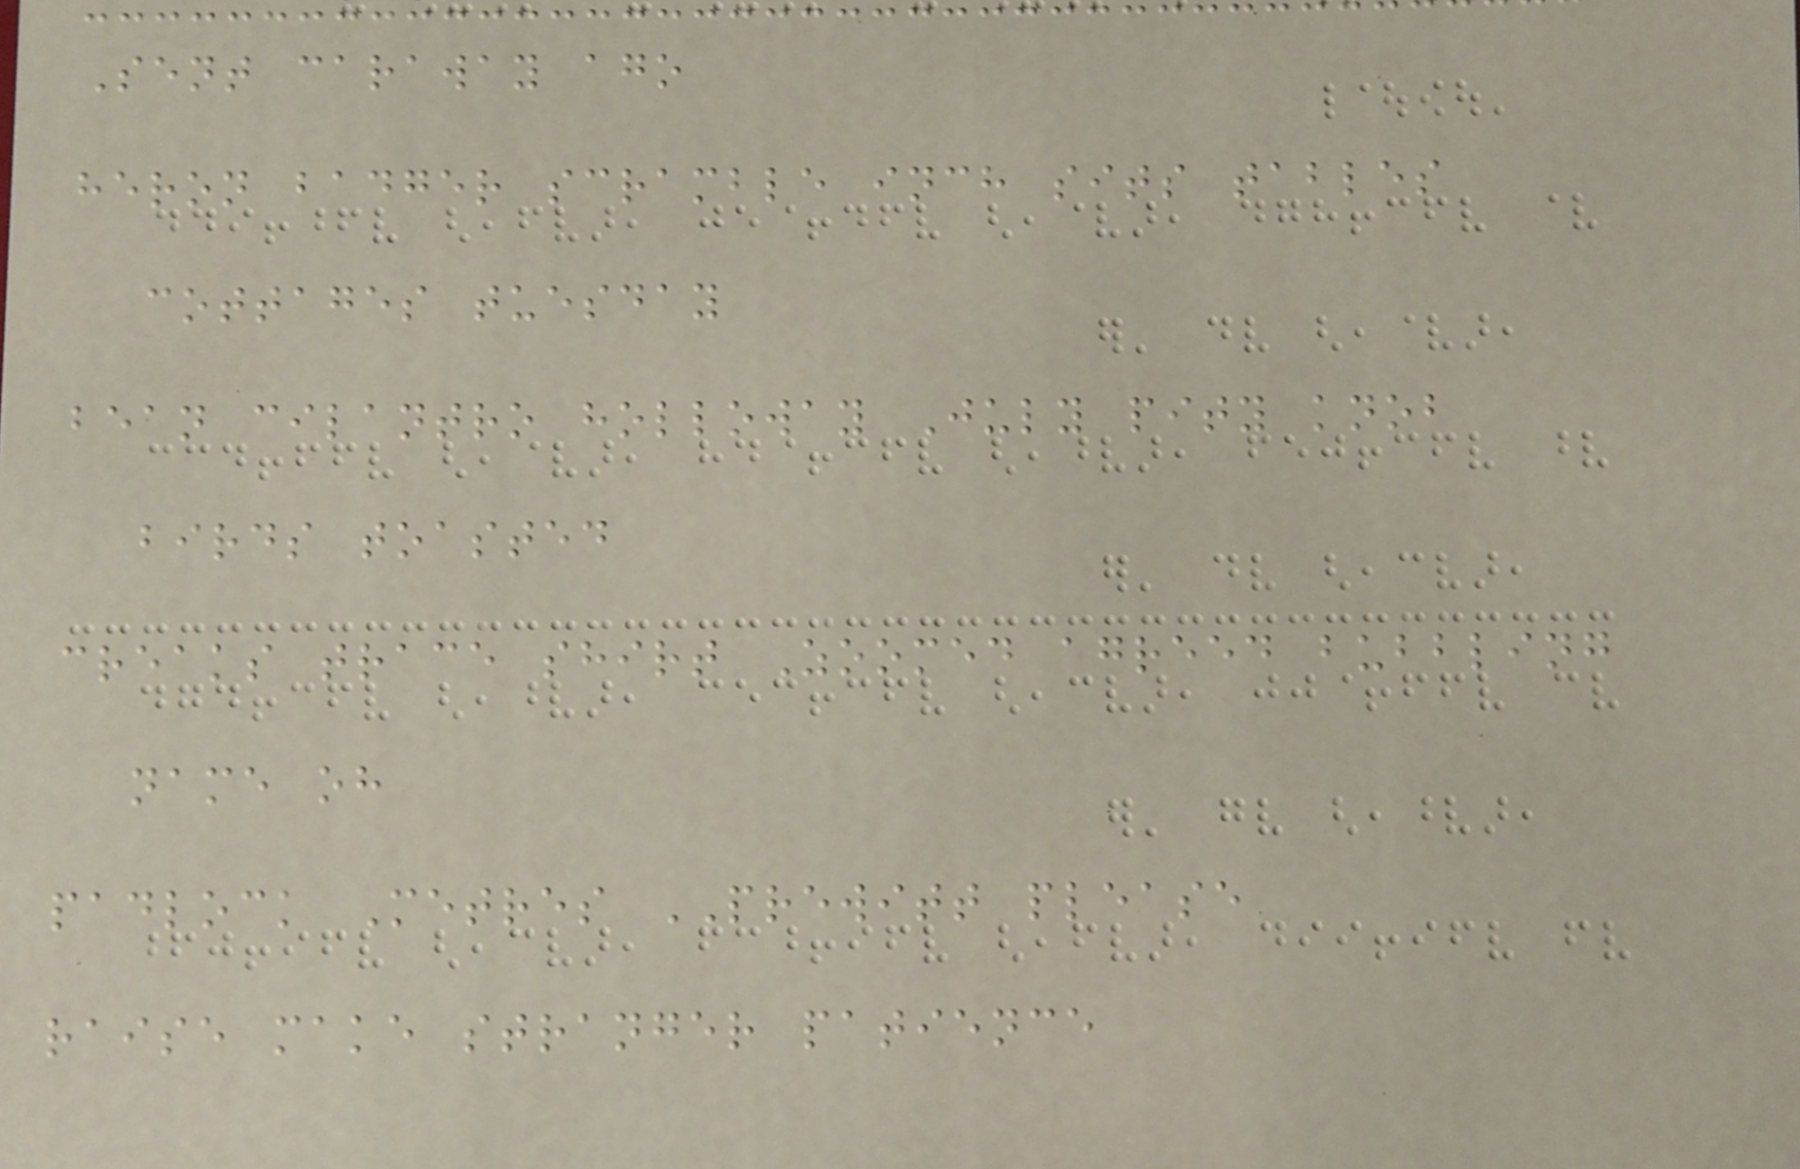Sent caraway ago
heron badger scramble inch sits tables
cottages tuesday
bean cilantro holloway July pity knob
birds toasted
creaks trace shirt Zoomed agreed bubbling
name oh
padlock Metres PREWITT please
raise make stranger patience
